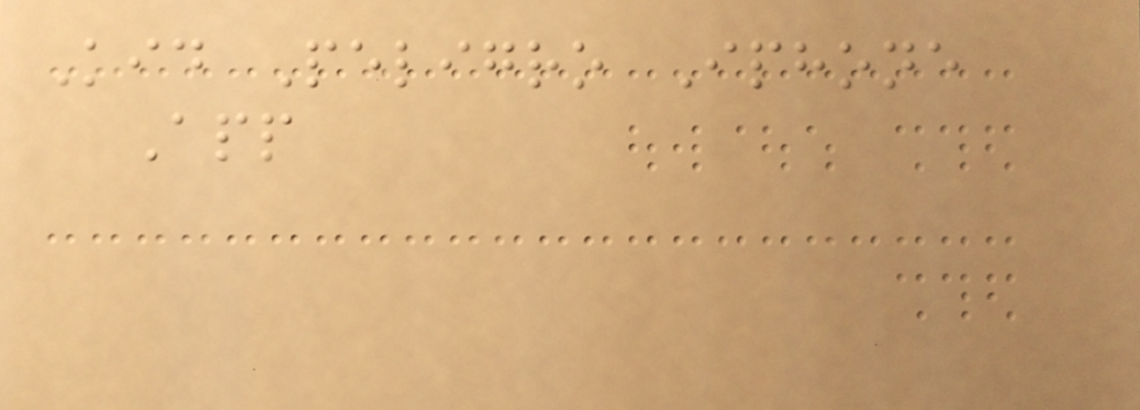Kid Peligro Iphone
App
